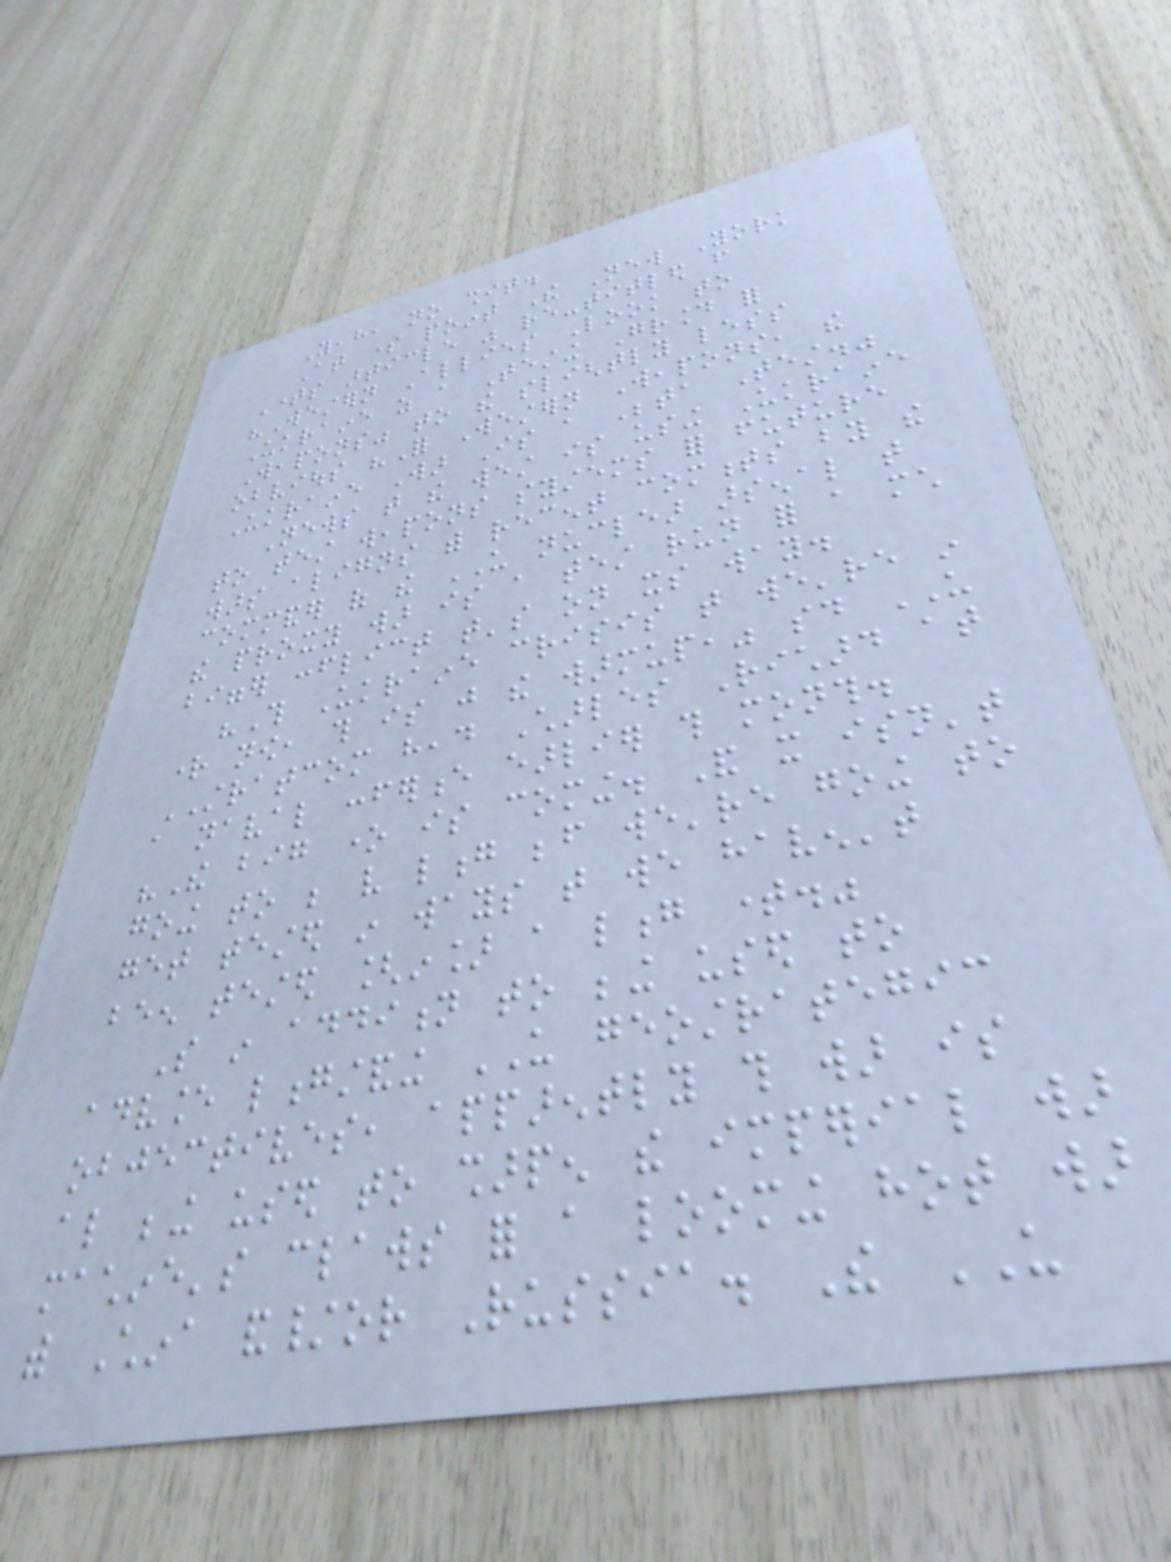Yeah, no shit.
At some point The New York
Times article was re-titled from
"Western Allies Look to
Ukraine as a Testing Ground for
Weapons" to the slightly less
obvious "For Western Weapons, the
Ukraine War Is a Beta Test."
News that the west is using Ukraine
to test weapons systems for future
wars aligns with recent comments by the
commander of the US nuclear arsenal that
the proxy war is a test run for a much
bigger conflict that's on its way.
"This Ukraine crisis that we're in
right now, this is just the warmup," said US
STRATCOM head Charles Richard at
a naval conference earlier this month.
"The big one is coming. And it isn't
going to be very long before we're going to
get tested in ways that we haven't
been tested [in] a long time."
So in addition to being used to
advance longstanding US geostrategic
objectives, apparently this war is
also being used to sharpen the imperial war
machine's claws for a looming hot war
with China and/or Russia. The US
